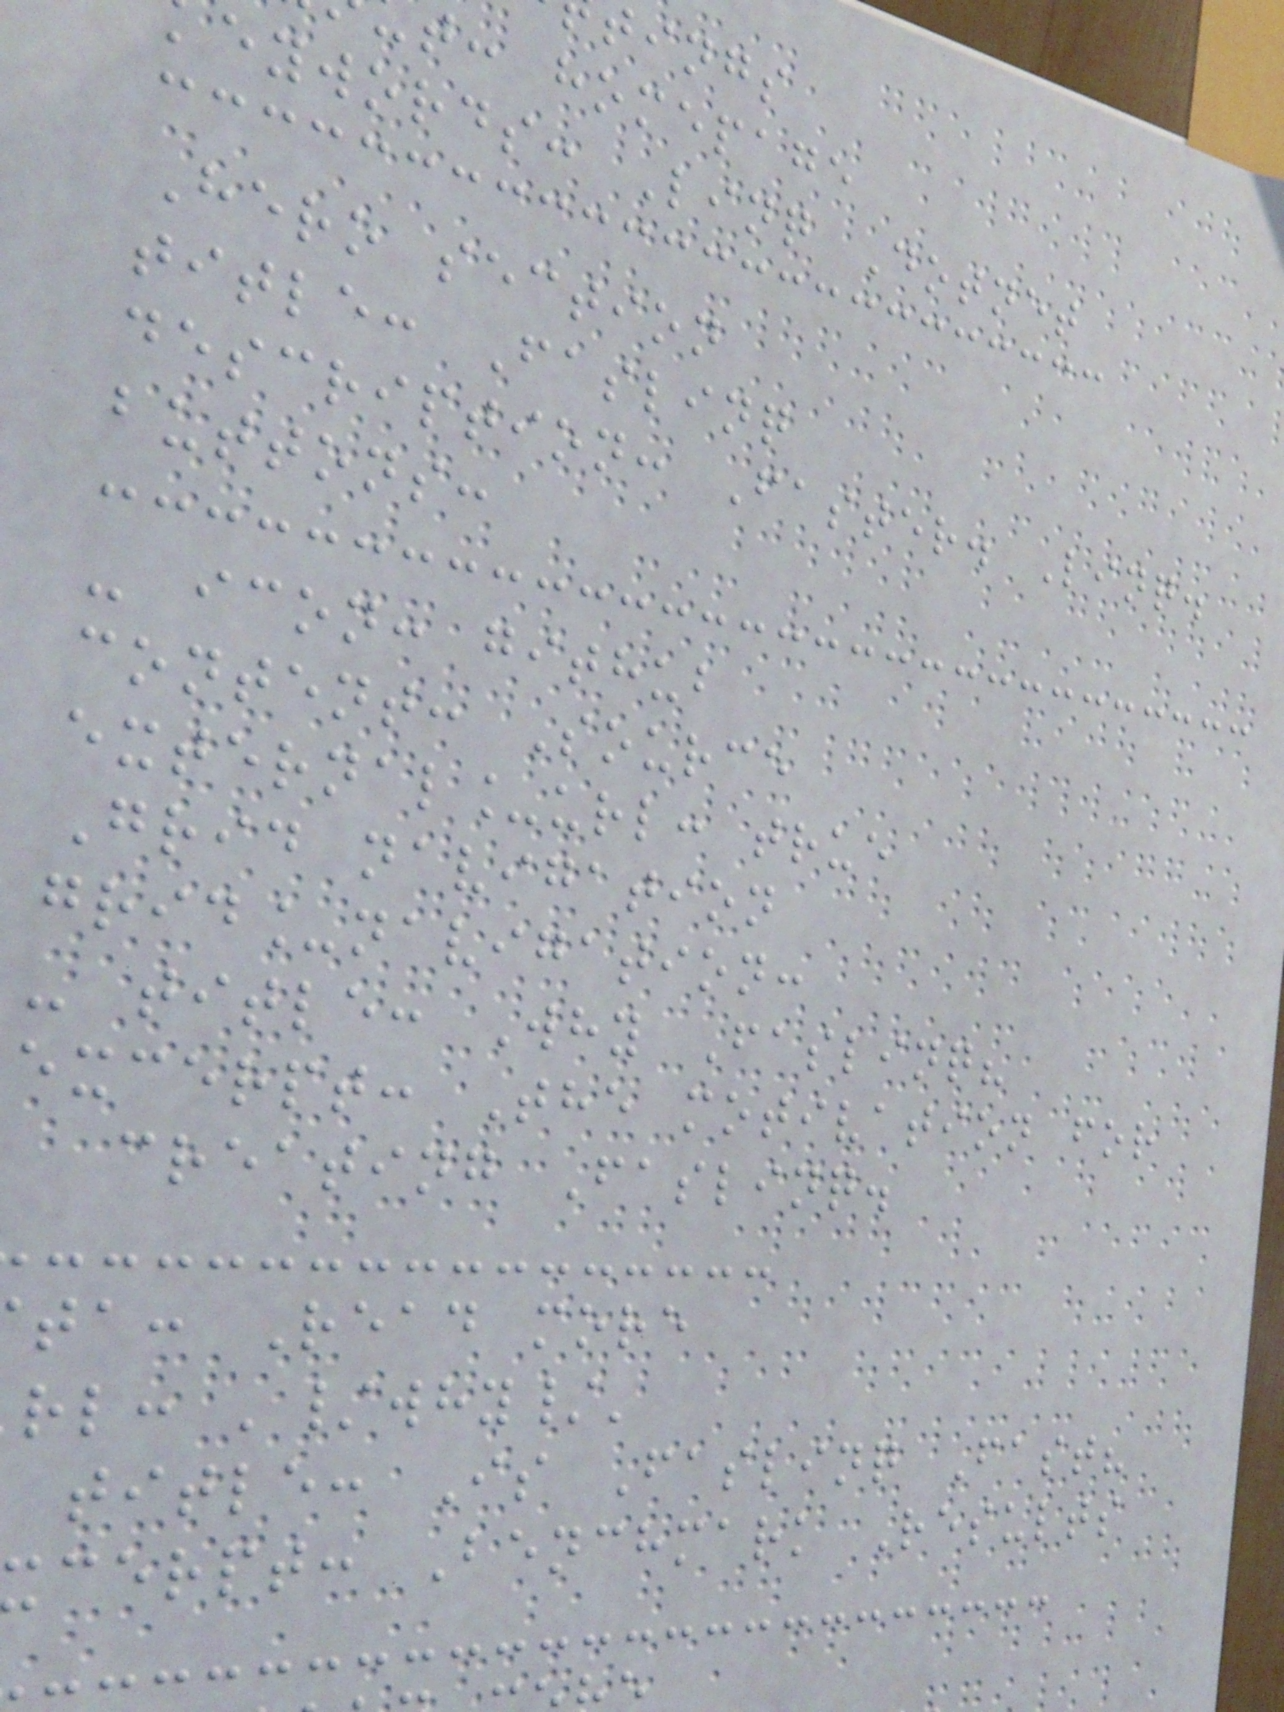tings
t: homepage
eywords: Linq Dotnet
Hero section
title: Faslinq
description: Faster. Linq.
buttons:
- icon: github
content: Source
external_url: true
Grid navigation
grid_navigation:
- title: Why Faslinq?
excerpt: The motivation for
creating Faslinq.
ta: Read more
rl: '/why/'
title: Is Faslinq Fast?
cerpt: Benchmark Results
